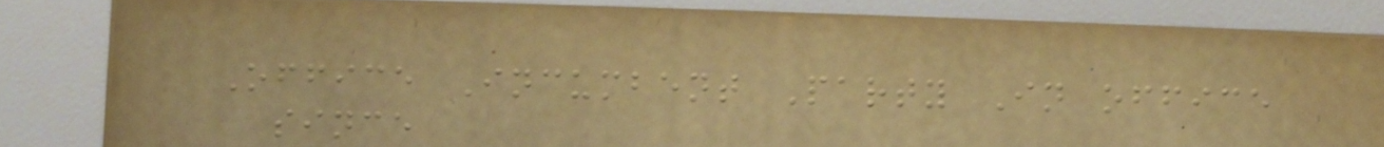Office Incumbent Party In office
since
